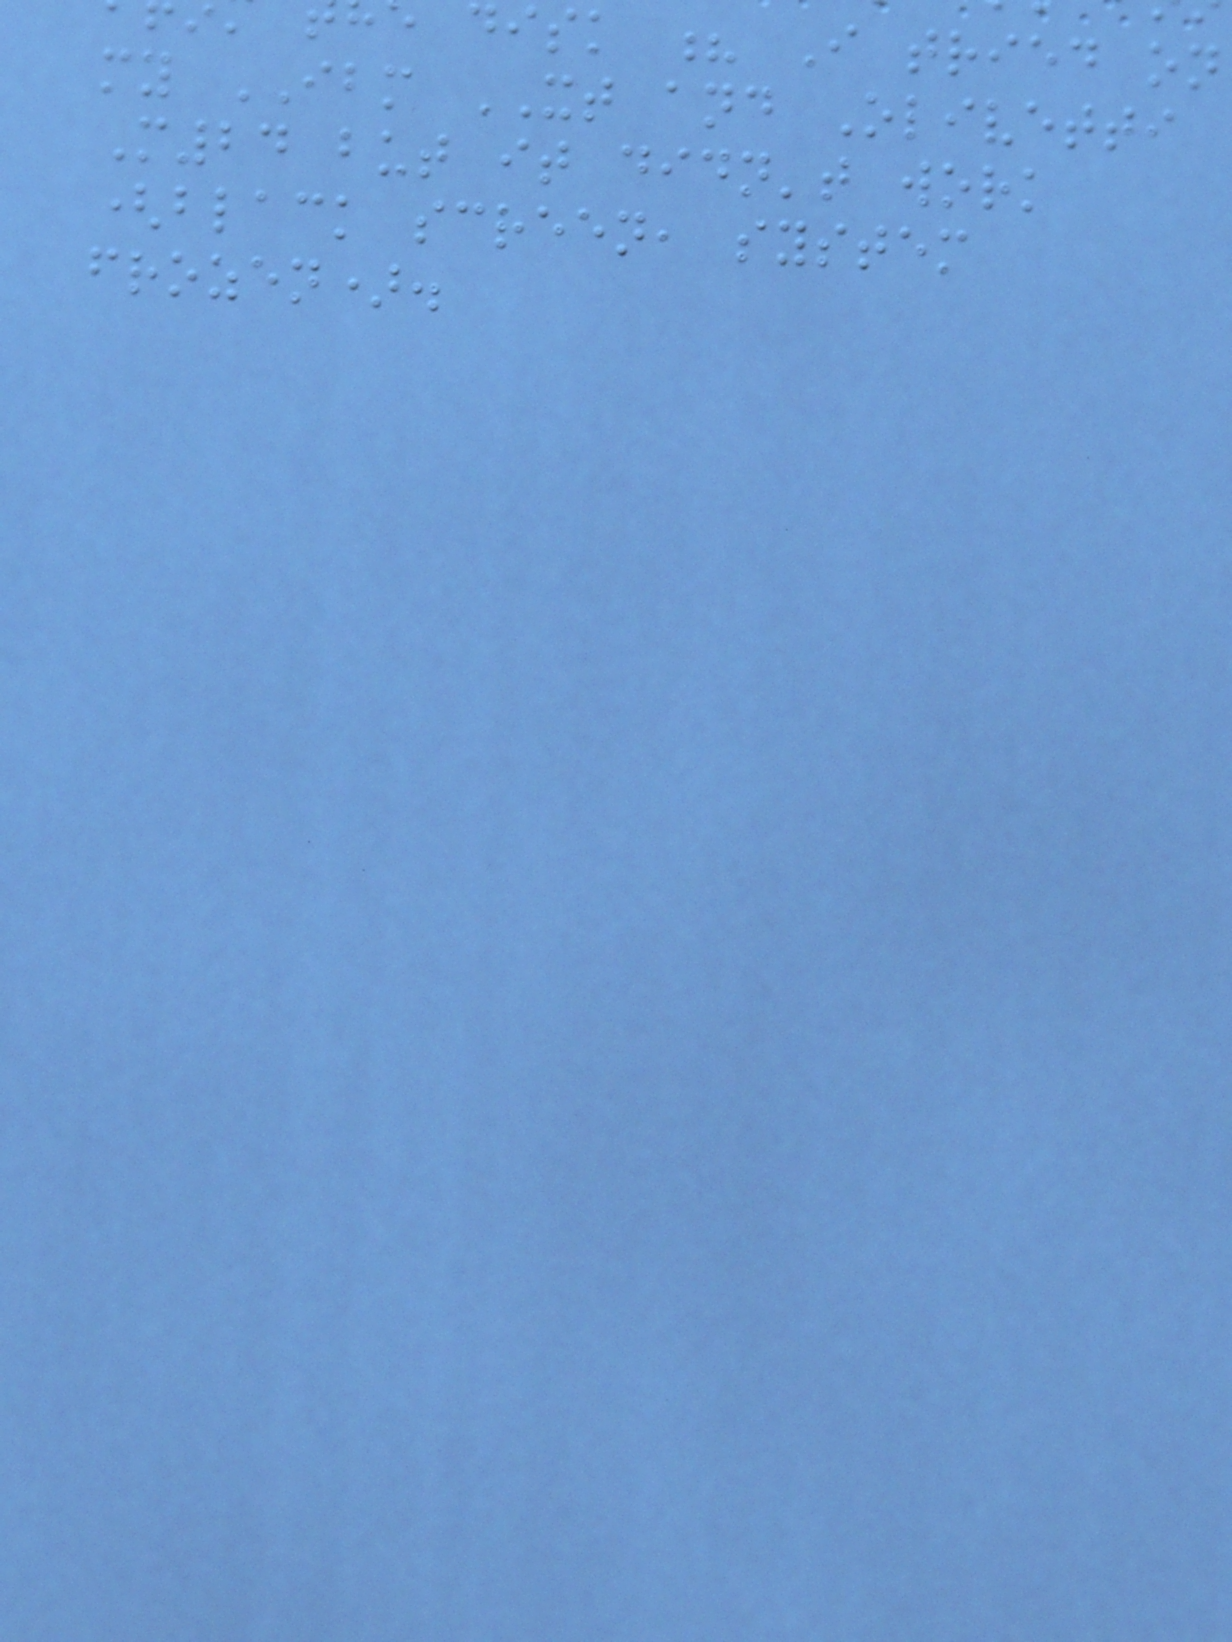disk ? I tried on
my IBM XT and Olivetti
M24 but it didn't work
(black screen, system
frozen).
